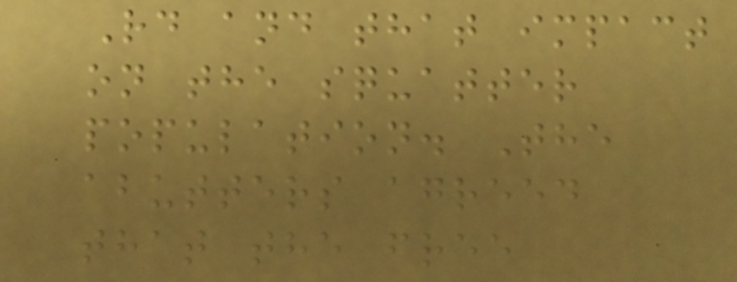Rd and that impact
on the squatter
population. The
abutters agreed
that the free
